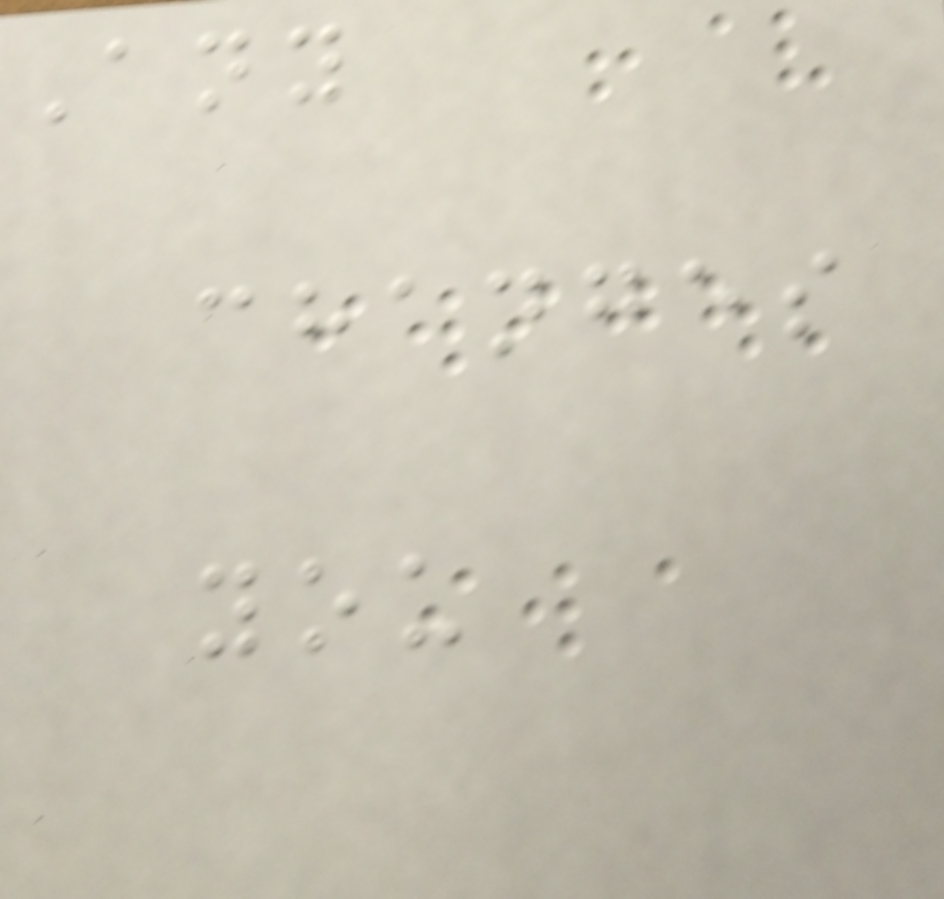Any
changes
you
